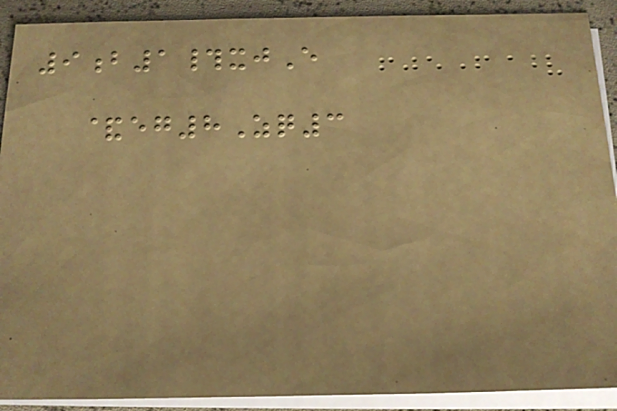9b1#xjE
&eg8Zq3
